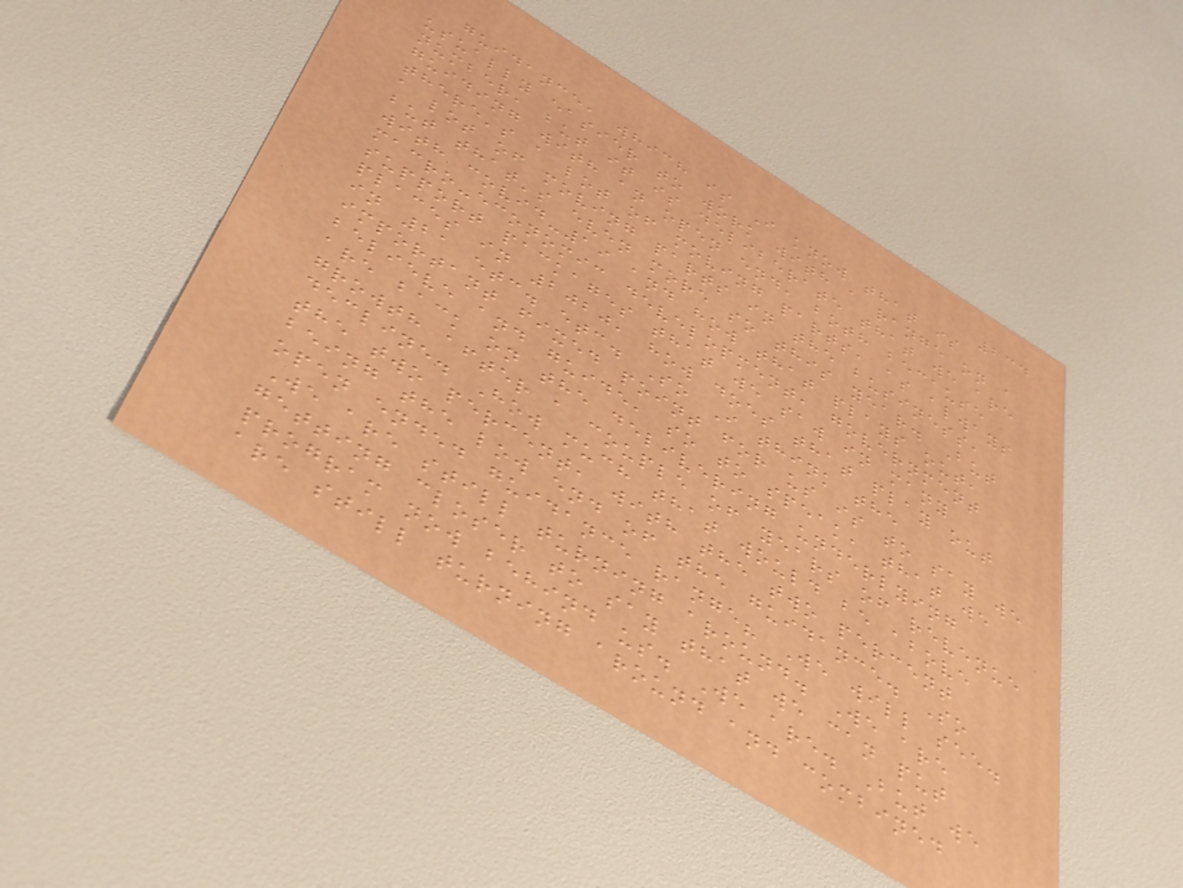234
guidance, which is I know that is
usually easier to work with a range on a
number, but it is deliberate that we are
guiding with an open end, both because
there's a lot of moving parts, as always
a lot of moving parts in the business,
but that's even more so this year. But
with covid-19 and how that plays out,
macro-economic development, government
support packages that we saw in many
places in 2020, how does that play out
in 21 etc. etc. So I think the
important fixed point for us is to say we
believe and guide, so to speak, that we
are back on the delivering underlying
growth after a couple of years of revenue
decline. How much that would be above
the two percent, with the two percent
being the low end of the guidance. So
open ended guidance range? We will see.
We are still turning around. We are
getting closer to say that we can put
program now behind us. We are. But we
are still turning around and combined
